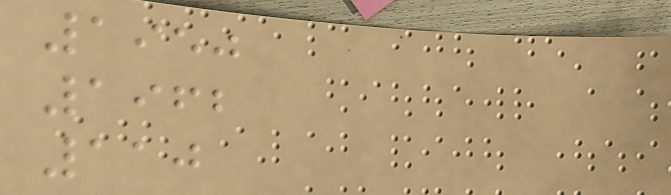1950
1962
110
